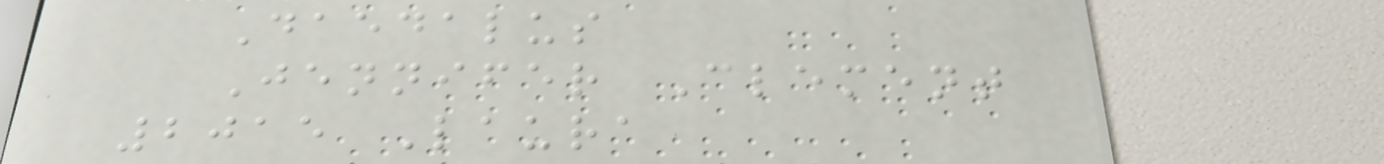Daedalus
Jennifer Clement
2015 Laura
